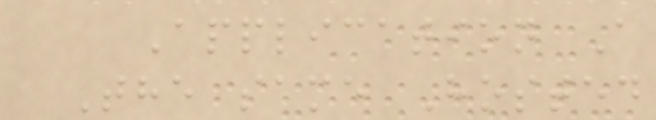Application A
The same Hosted
